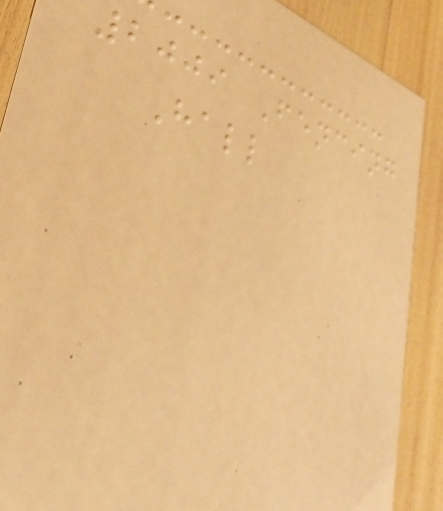2009 Fencing
Hall
